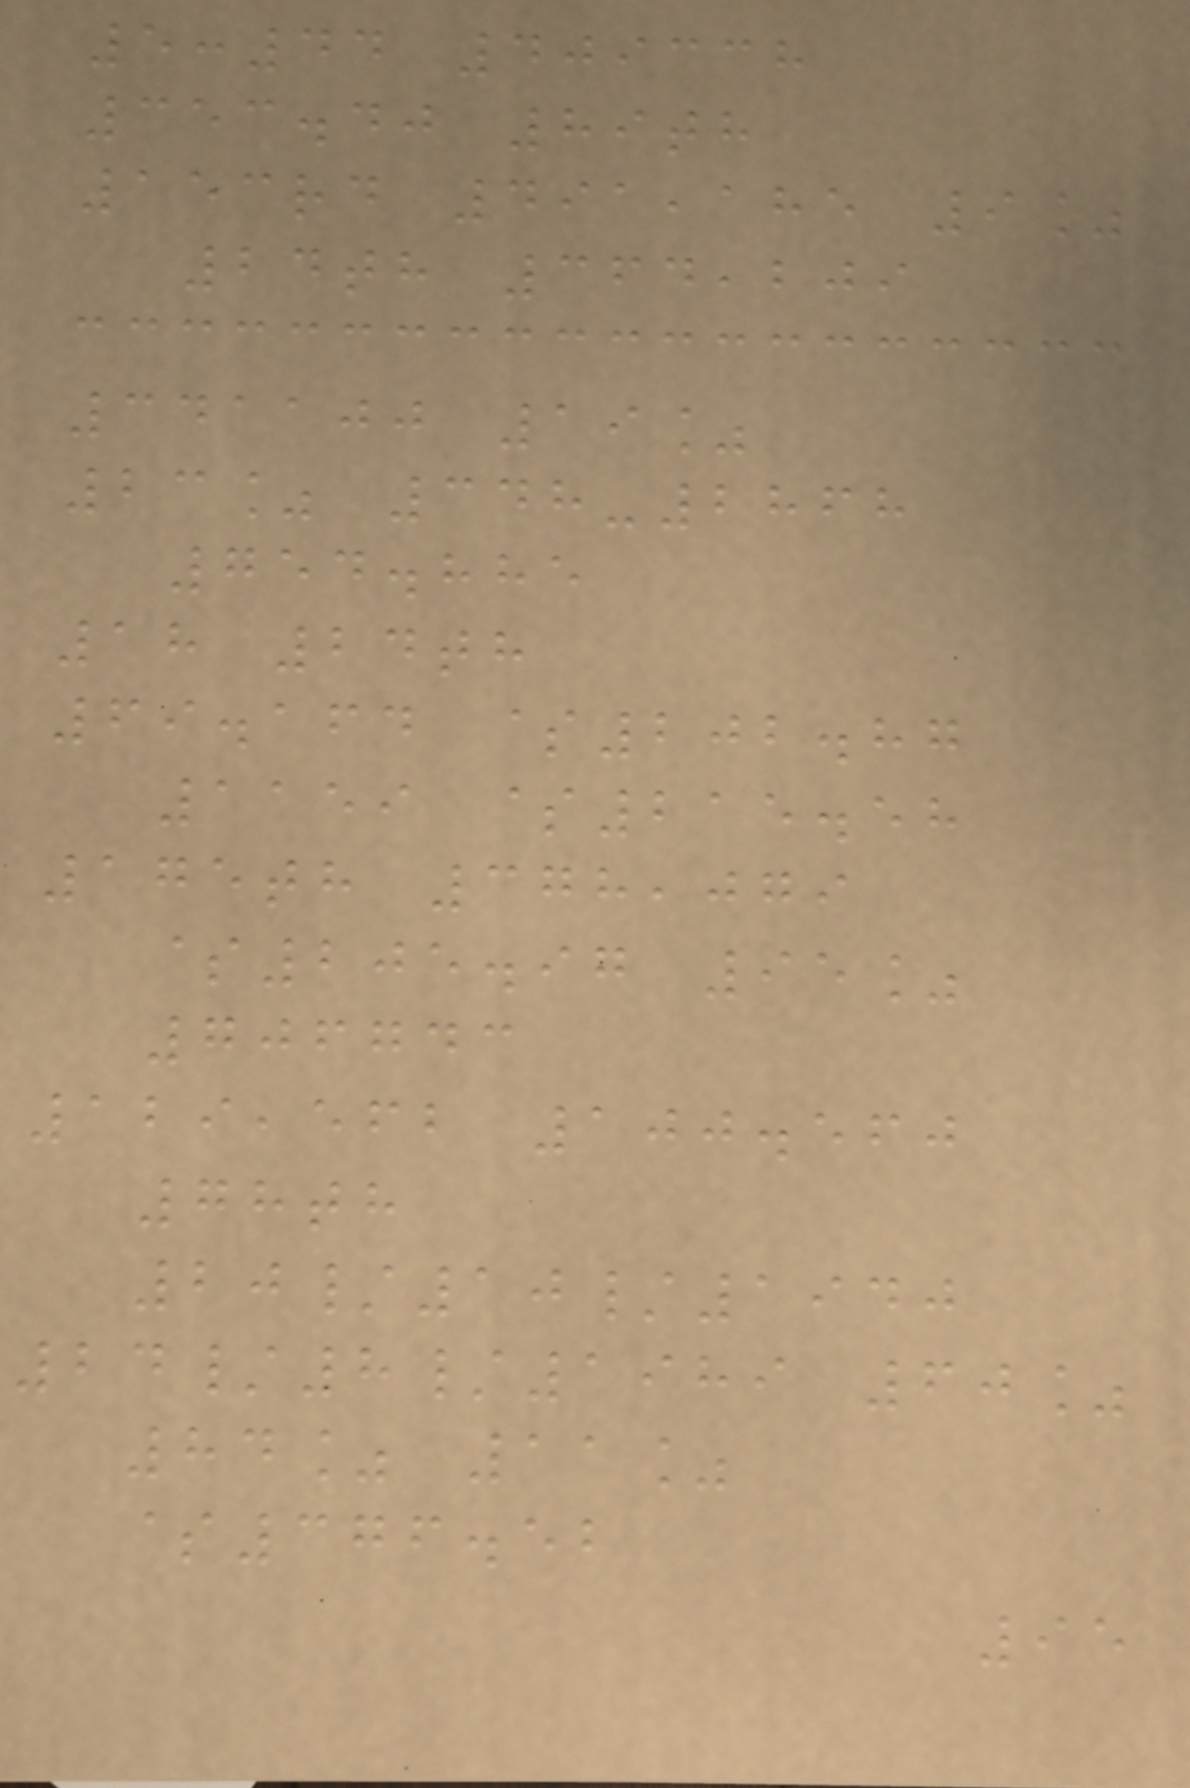5:44 409338
353.40 89th
153rd 491,185 9%
24th 364,209
341100 19%
23% 348-2868
754.885
18 24th
69.164 $202.87
1159 $215.58
175th 378,079
$205.97 95%
706743
129,562 100.560
78th
20/10/1940
24/8/1989 60%
84% 11%
$376.52
95
